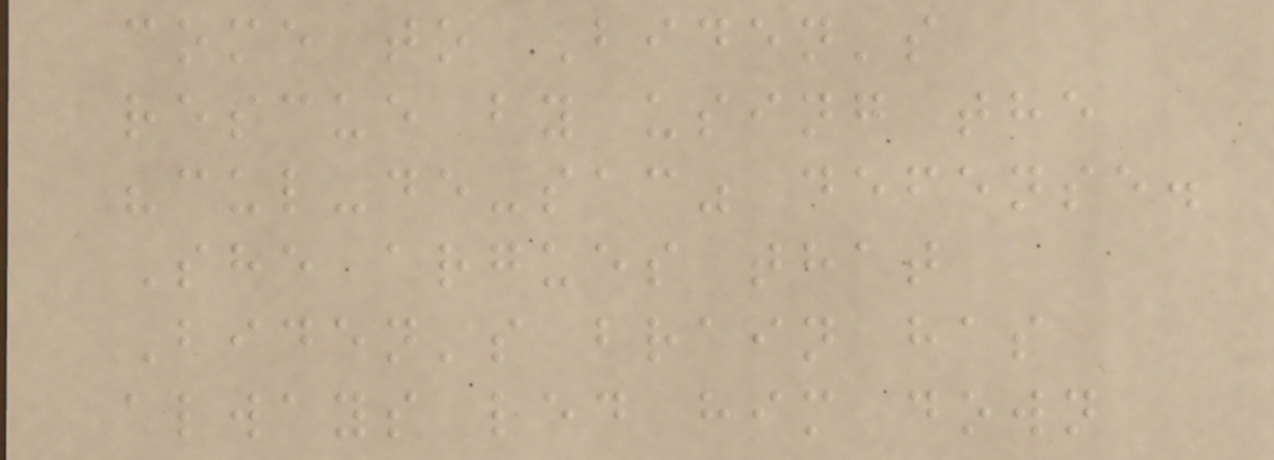come to Biden's
rescue by using the
"cul-de-sac" defense.
She argues that
Biden's brain has
always led him down
